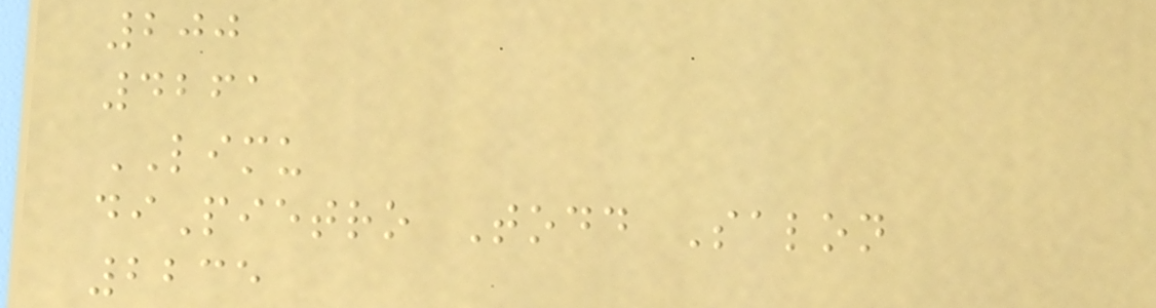200
4261
LIMU
diPietro Todd Salon
2235
